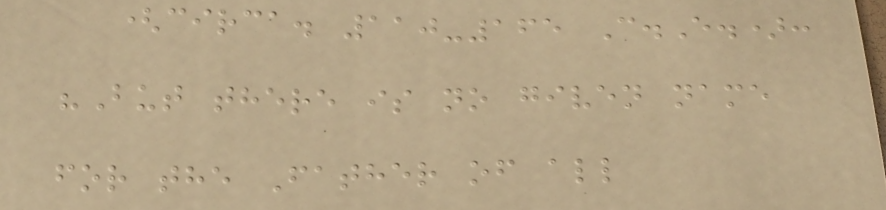(circa. 110-165 C.E.):
"But there is no given name
for the Father of all
